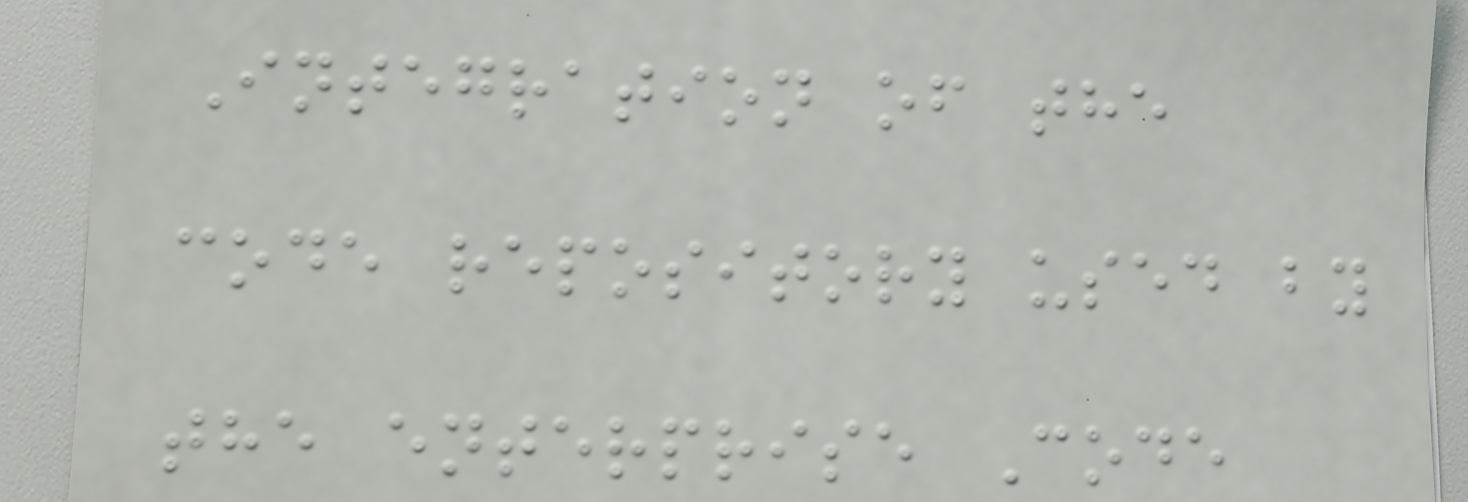Integration of the
code repository used by
the enterprise Code
